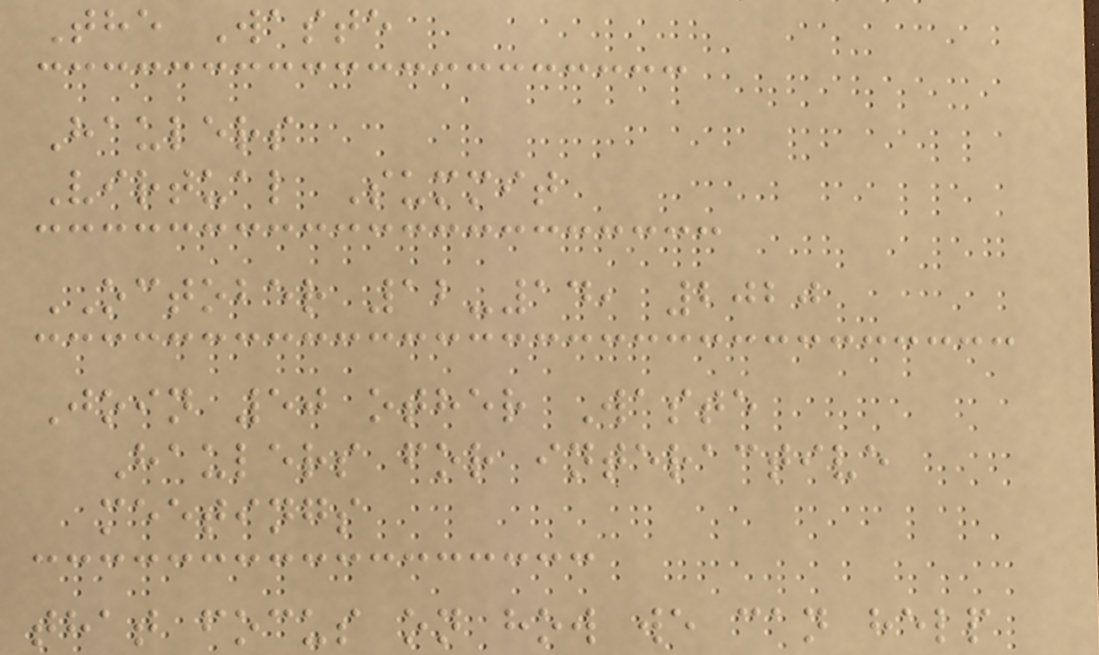The Waste
Haulers
Virtual Summit
OCTOBER 12-14, 2020
Join 50 other Waste
Haulers for interactive
meetings
that focus on how we can help
